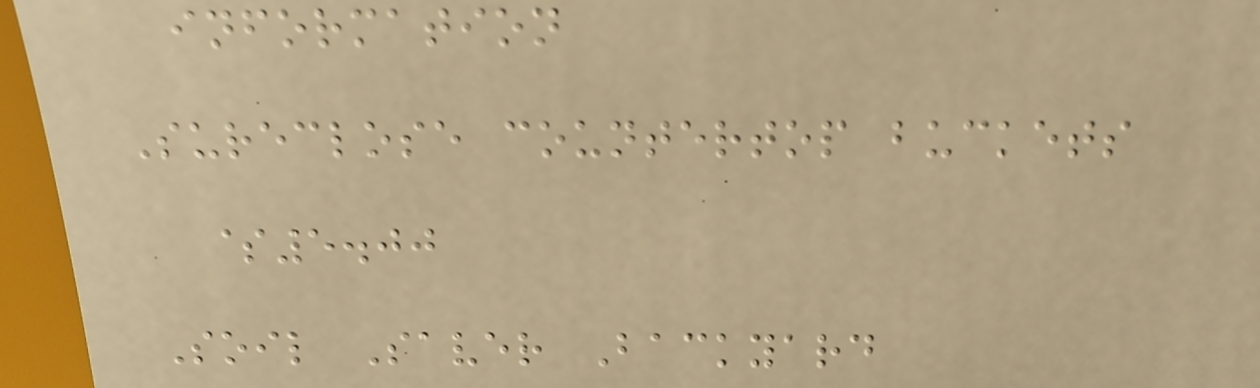information
Sureclose countertop buckets
$5.00
Soil Saver Backyard
